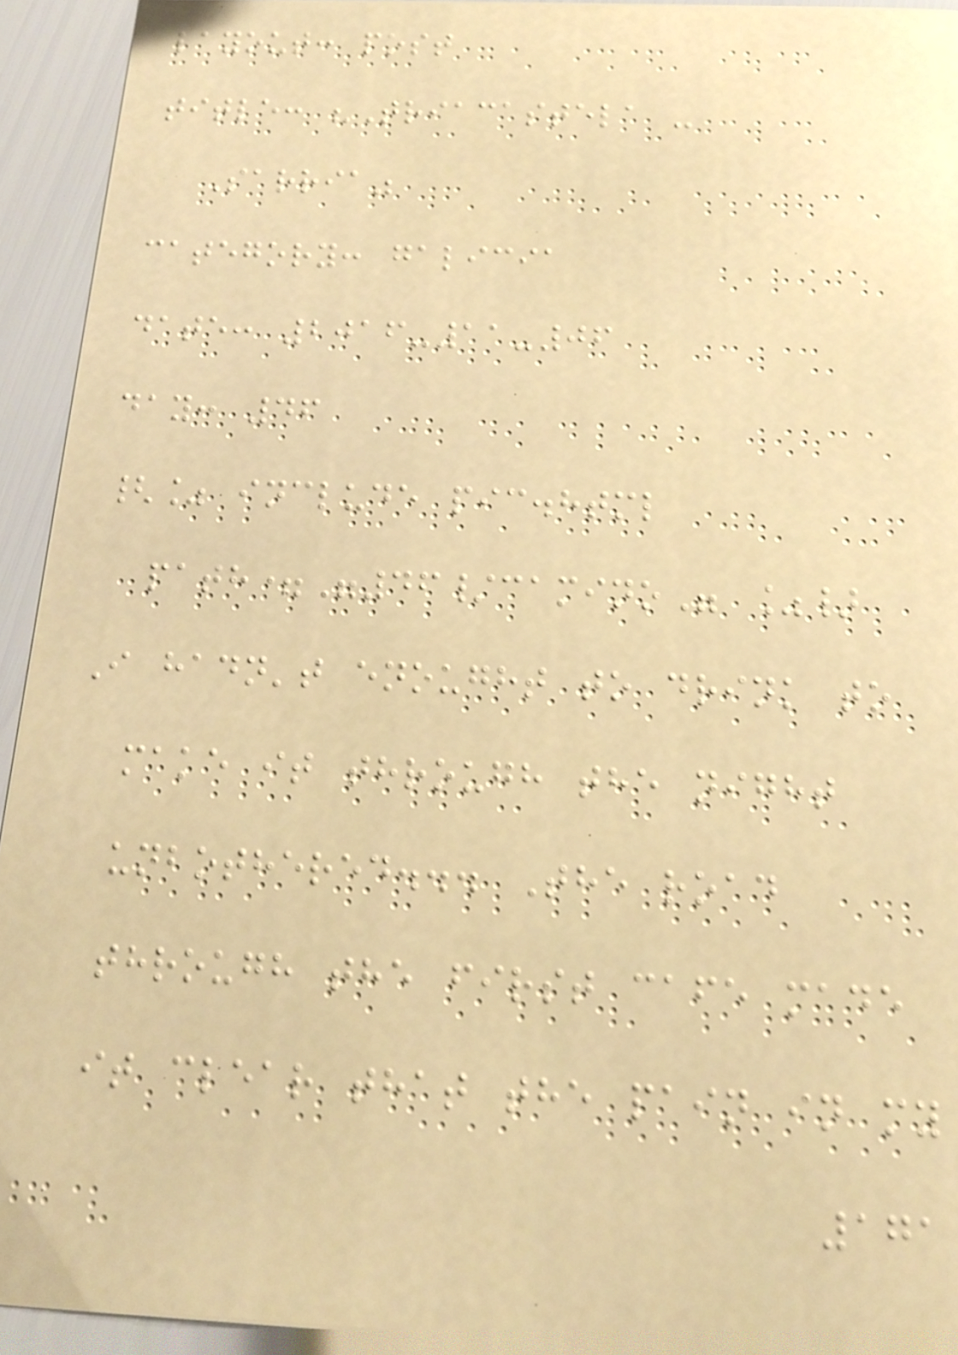layout: post
title: "Triacastela -
Sarria"
category: galicia
date: 2016-11-06
day: 46
{% include pic.html
path="46/camino" %}
I hadn't enought to drink to
make it through the night
unbothered... The road
through the first cafe made
it clear that the pain in my
171
